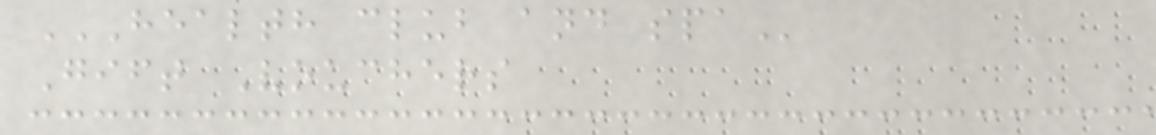HEALTH CLUB AND SPA
Gift Vouchers
